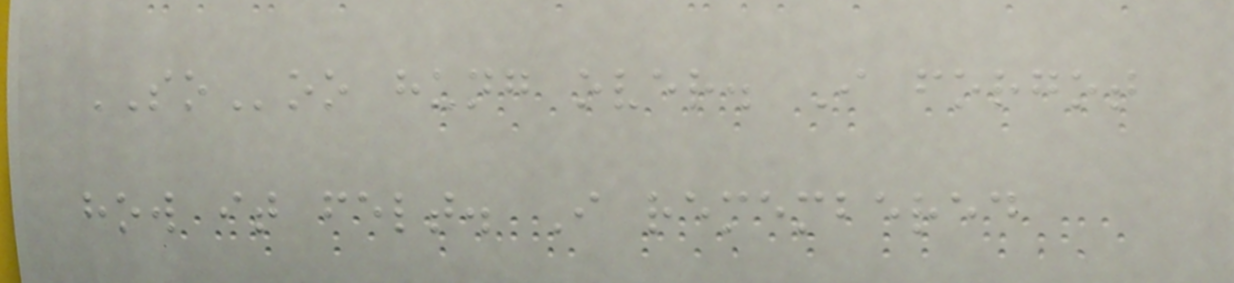SOoo hung over. I forgot
how it felt. I remembered
